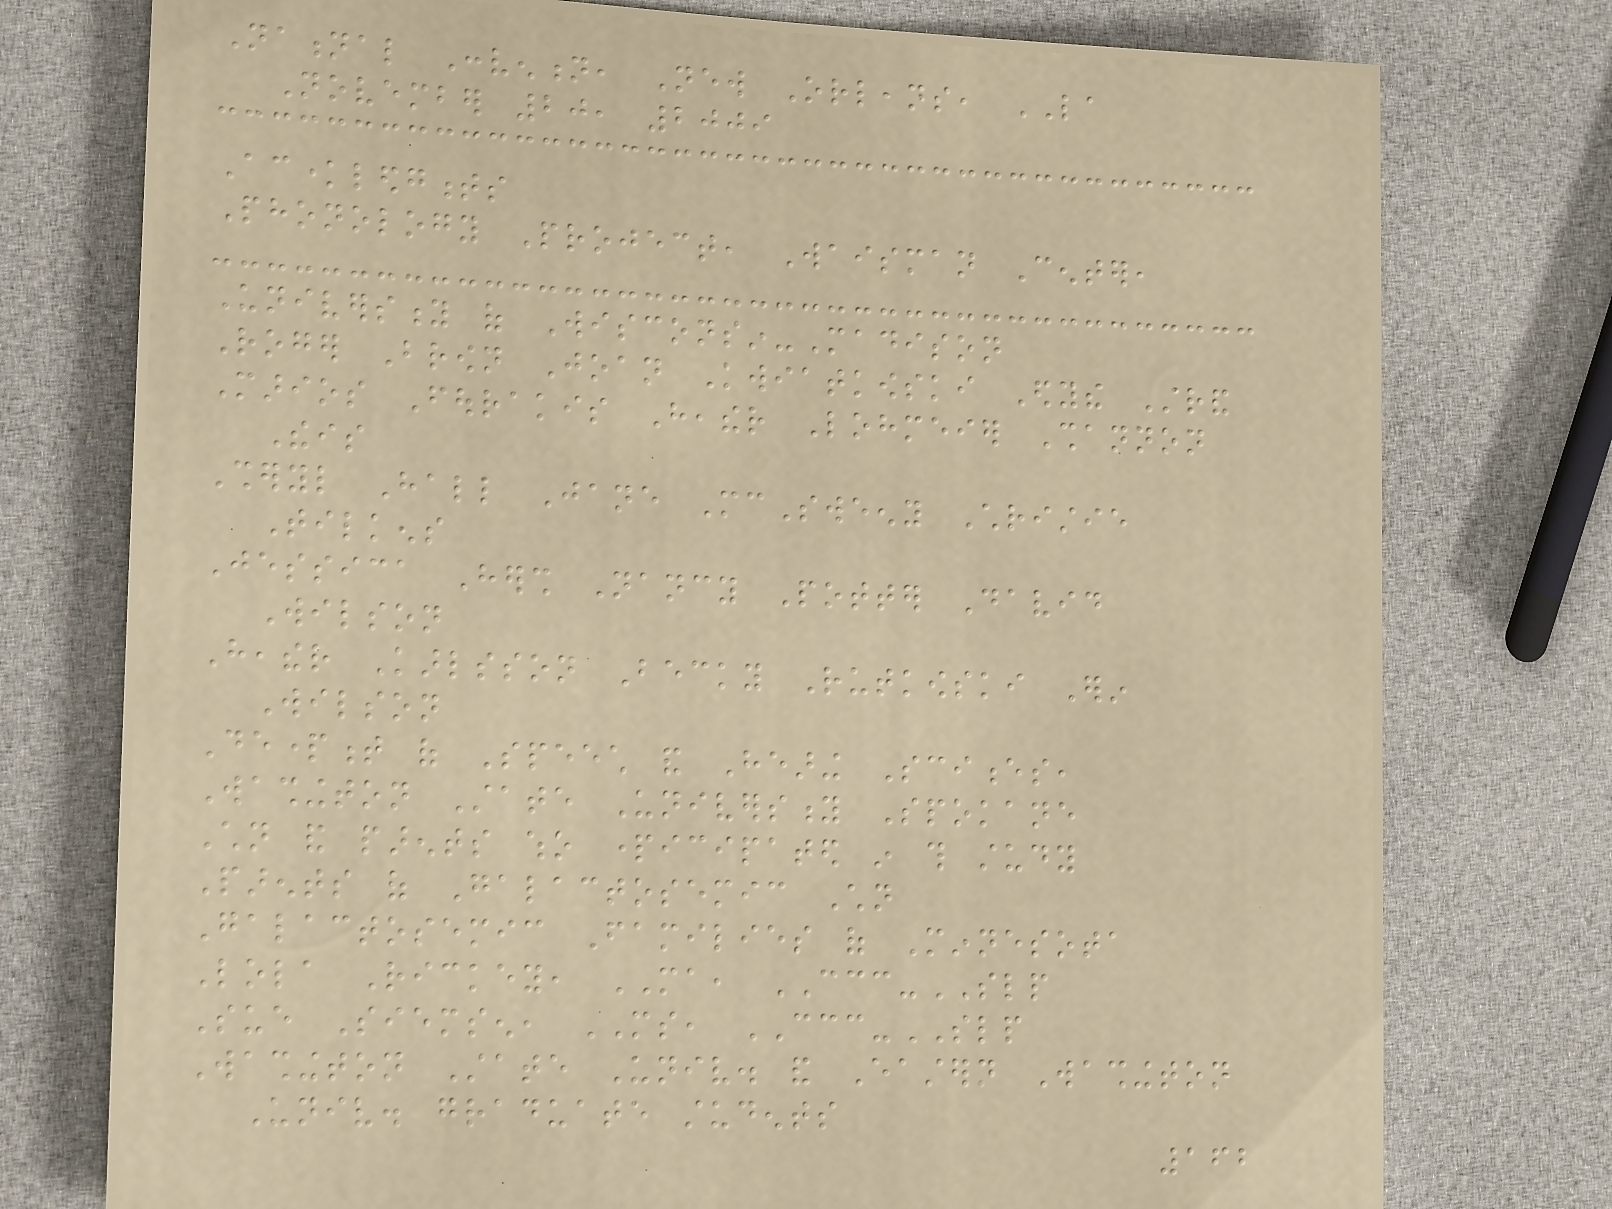National Convention, New Orleans, LA
November 20, 2009
Acknowledgments
Phonology Project, Waisman Center,
University of Wisconsin-Madison
Roger Brown Joan Kwiatkowski Edythe Strand
Marios Fourakis Heather Lohmeier Shannon
Theis
Sheryl Hall Jane McSweeny Christie
Tilkens
Jessica Hersh Nancy Potter David
Wilson
Heather Karlsson Becky Rutkowski Erin
Wilson
Department of Speech and Hearing Sciences,
Washington State University Spokane
Children and parents who participated in this study
Parents of Galactosemic Children
Galactosemic Families of Minnesota
Lola Rickey, MA, CCC-SLP
Sue Siemsen, MS, CCC-SLP
Washington State Univ. and Eastern Washington
Univ. graduate students
162
